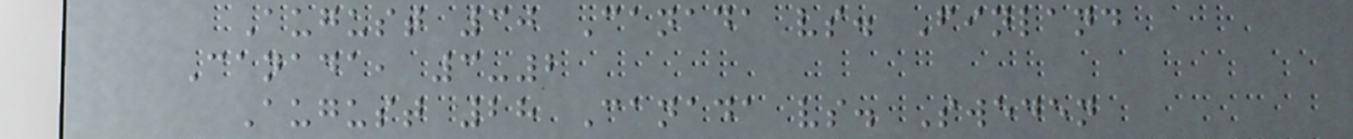August 30 Canada vs. Finland
Canada, 3-2
August 28 Canada vs. Sweden
